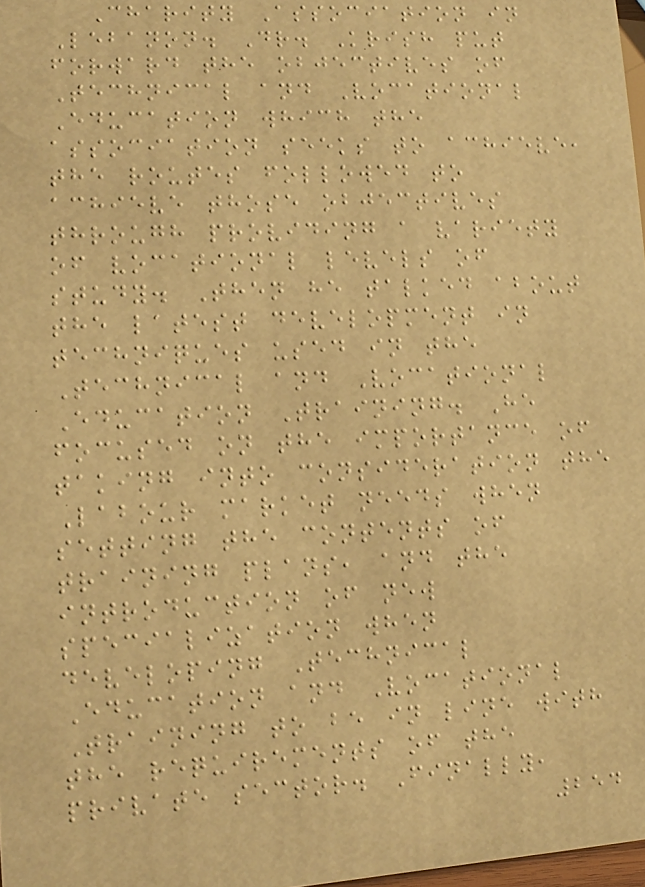Charity Association in
Lebanon. Dr. Krish put
forward the objectives of
Technical and Vocational
Education which the
association seeks to achieve,
the routes followed to
achieve those objectives
through providing a variety
of vocational levels of
study. Then he talked about
the latest development in
techniques used in the
Technical and Vocational
Education Training. He
focused on the importance of
taking into consideration the
Labour market needs when
setting the contents of
training plans, and the
introduction of new
specialization when
developing Technical
Education and Vocational
Training to be in line with
the requirements of the
private sector. Finally,
254
